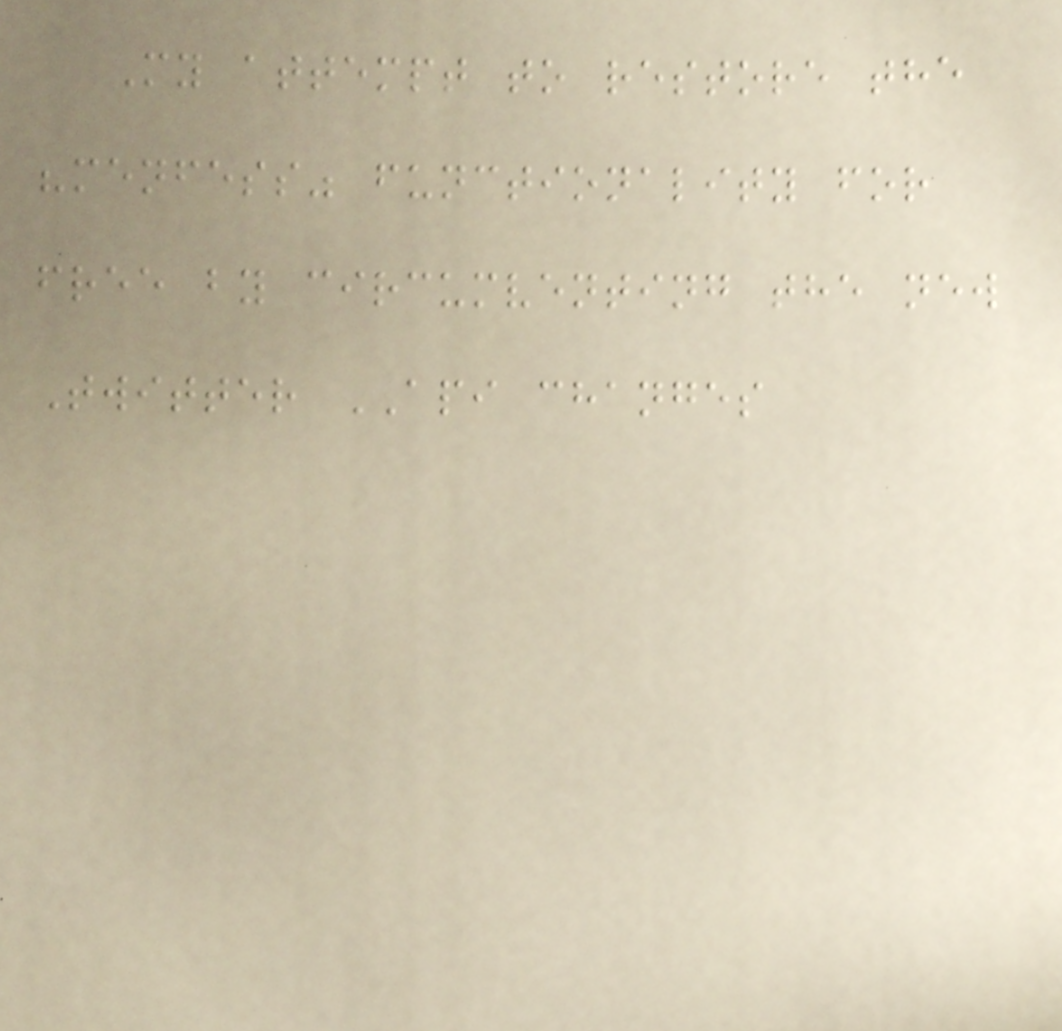My attempt to restore the
"menfess" functionality for
free by circumventing the new
Twitter API changes
